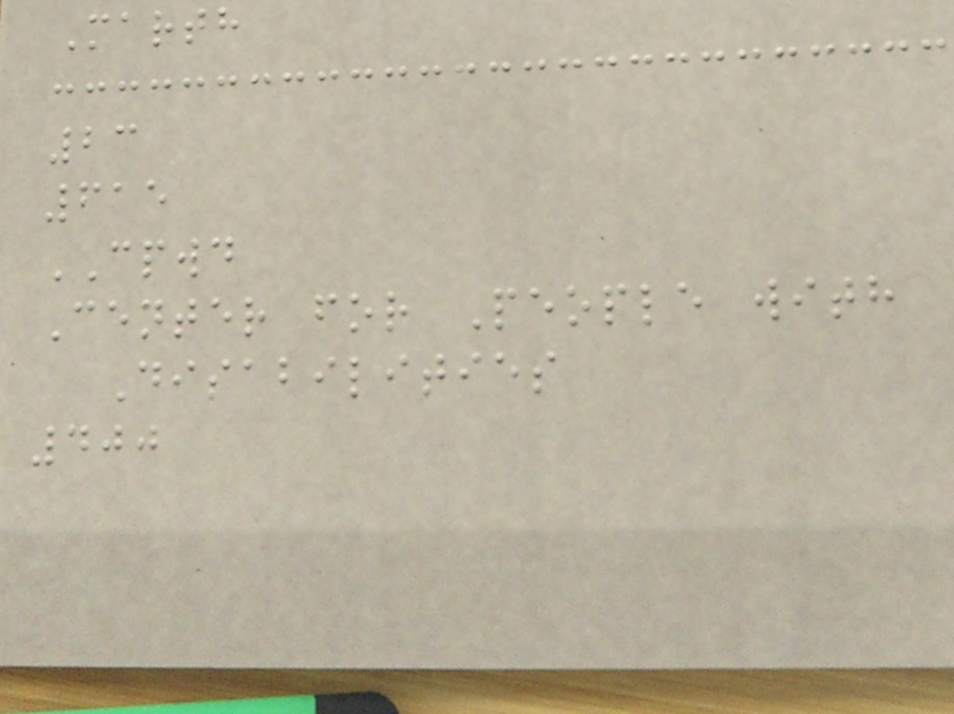Marth
23
615
CPWD
Center for People with
Disabilities
400
